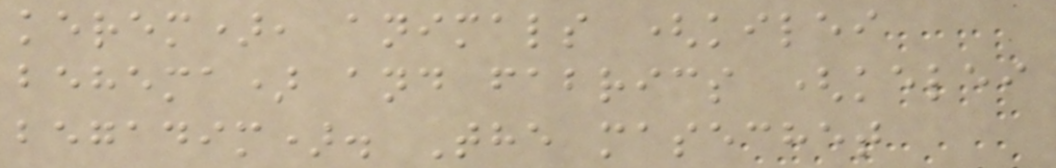kerem), animals (kilei
behema) and fabrics (kelei
begadim). The masechet
